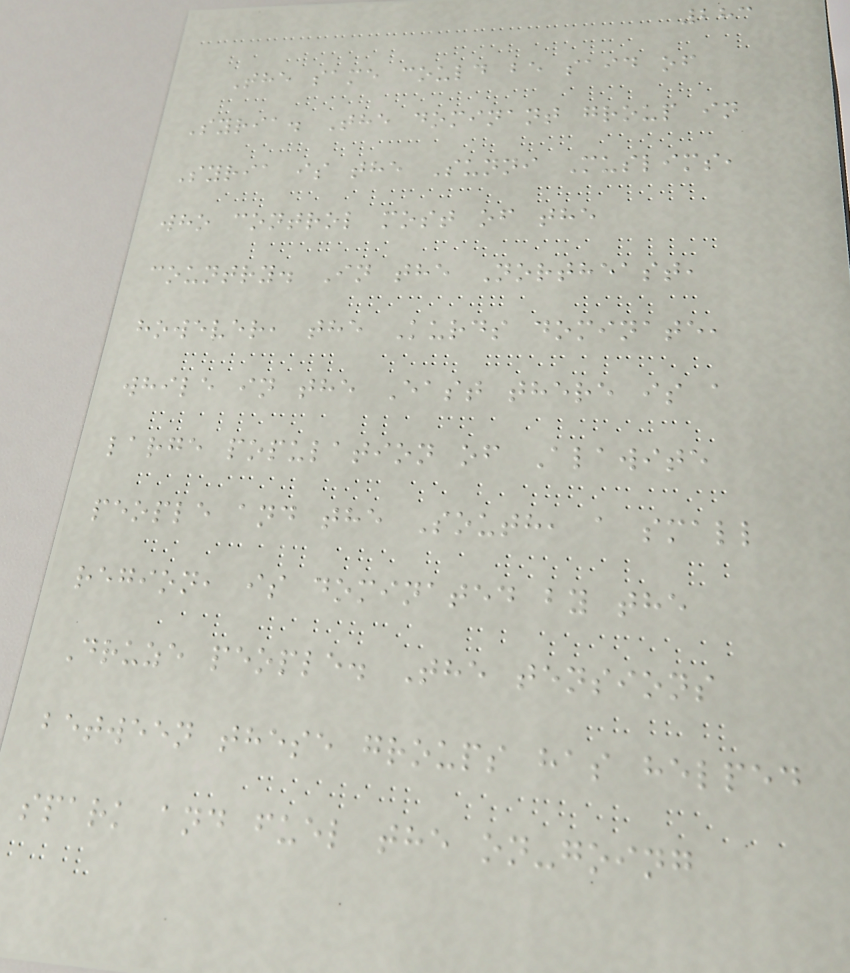283
The same could be said of
Syria. The dominant group in
Syria is the Sunni Muslims,
who control most of the
country. In the Northeast,
however, the Kurds dominate,
while in the East there is a
large population of Alawite
people and the South, a small
region, is dominated by the
Druze people. The tensions
between these groups has helped
spark and fuel the on-going
